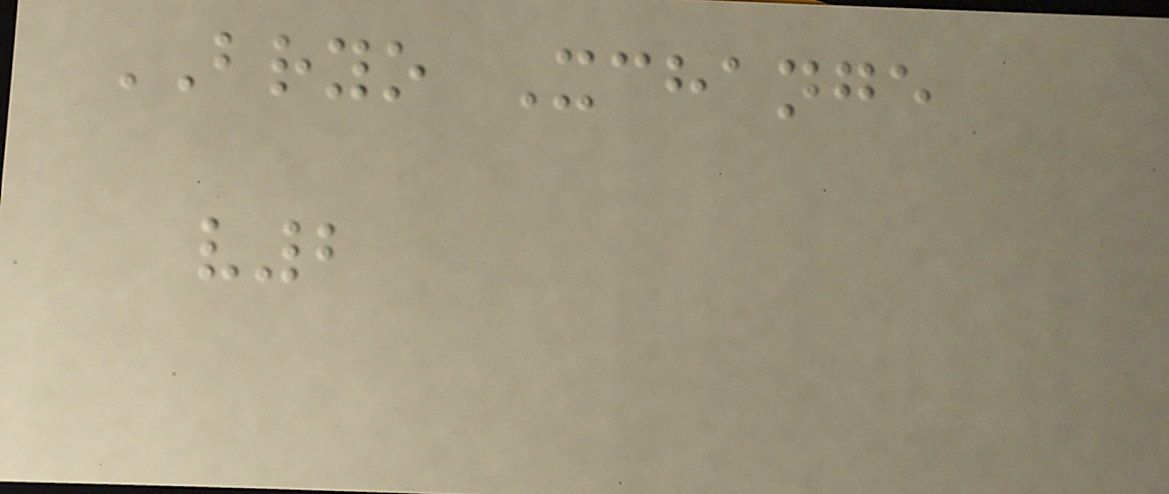BRYO Xchange
v2
